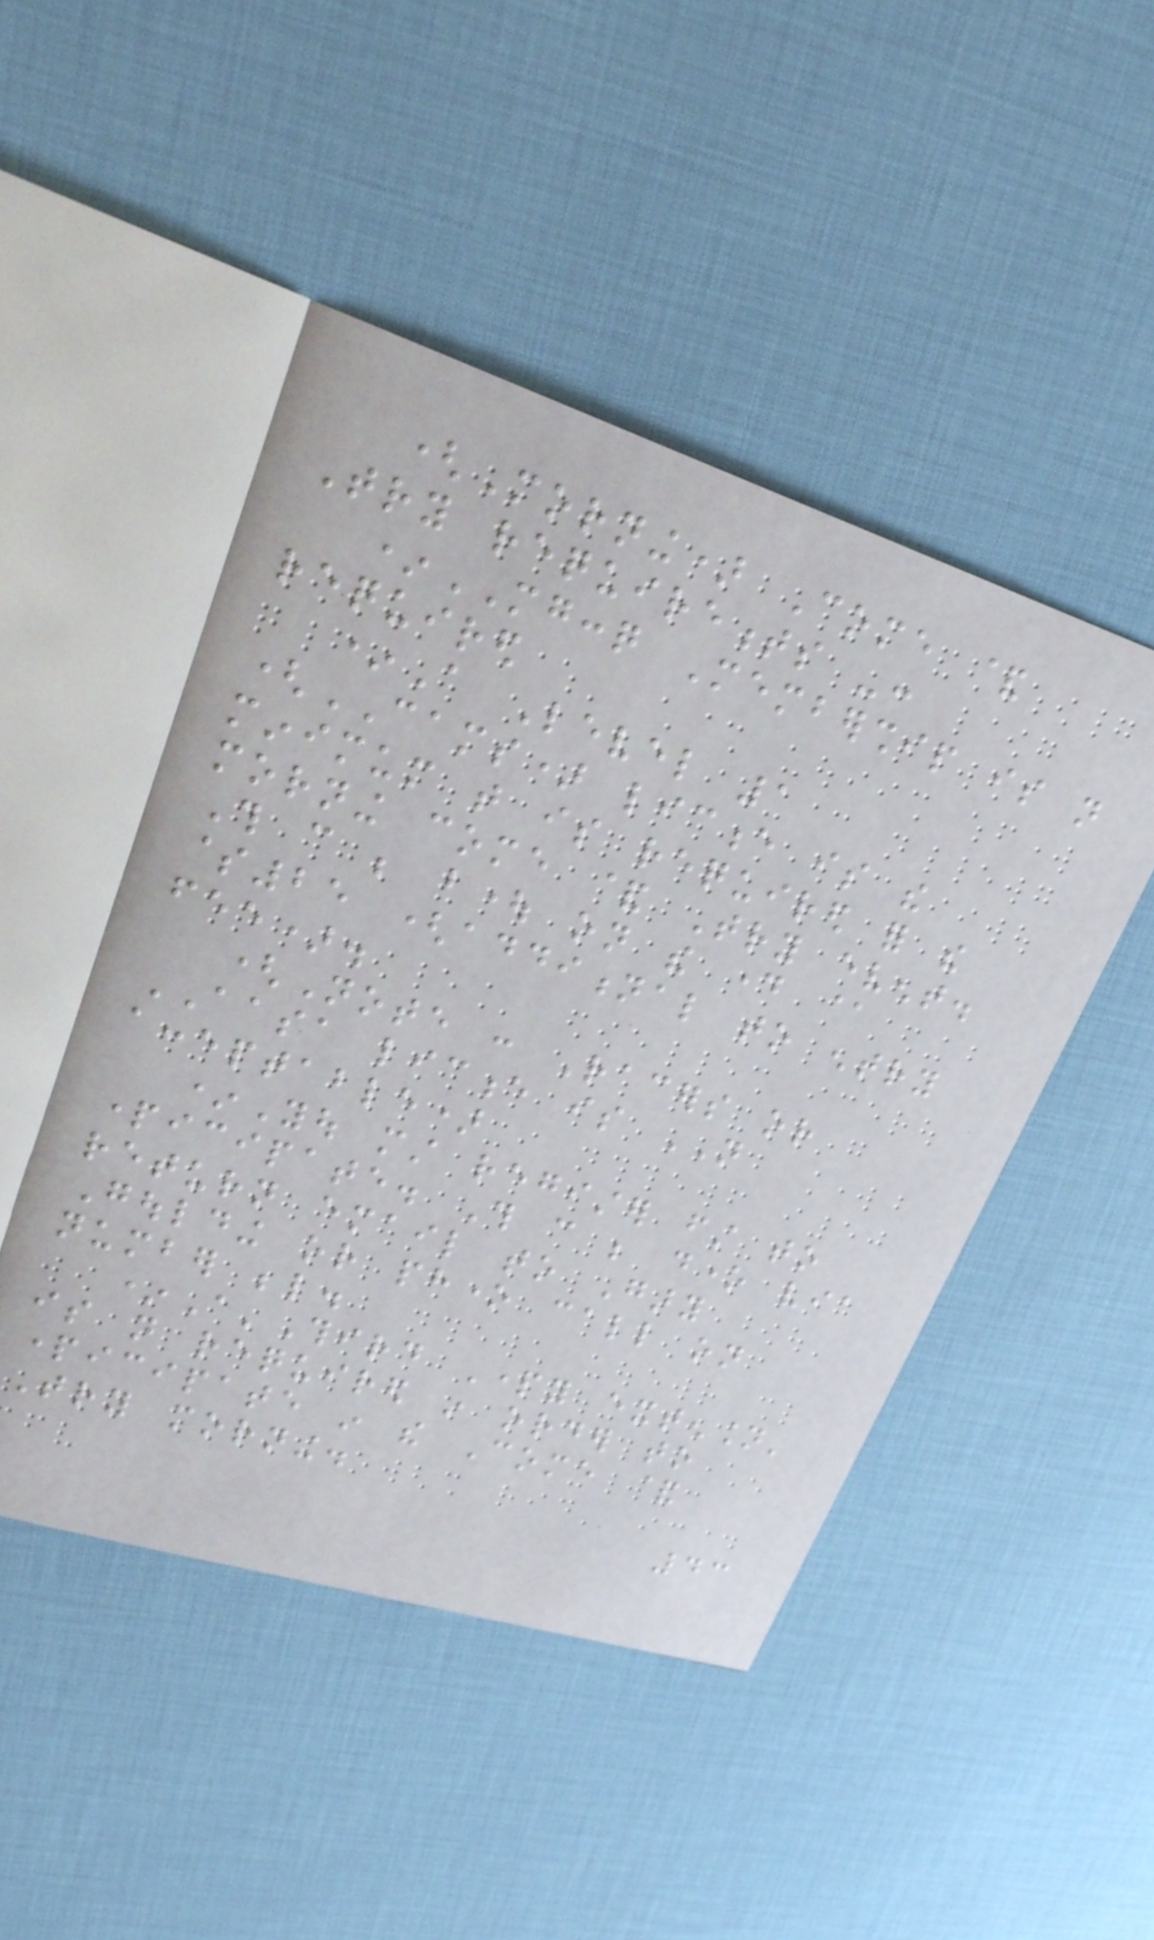(Morning) Come &
Try requirements -:
*MGCCQ Membership is not
required
*A Level 1
(CAMS) licence is the
minimum that is required for the
morning come & Try event.
This can be bought on the day @
$25 (additional to entry
fee).
(Note : Racers or
AASA licence is NOT
acceptable)
*You must register first to
participate. This can be done via
return email to Gary
Goulding or phone call on
number below.
*A'Third Party extension'
is not required in order to
participate in the Come &
Try morning.
43
